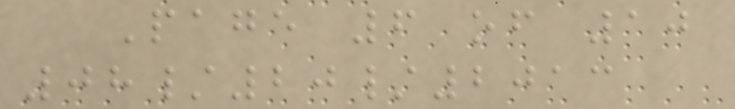Page 6 of 10
08/20/2013
